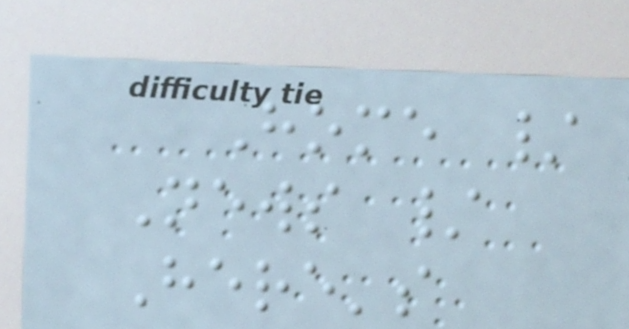Home /
News /
Here's
